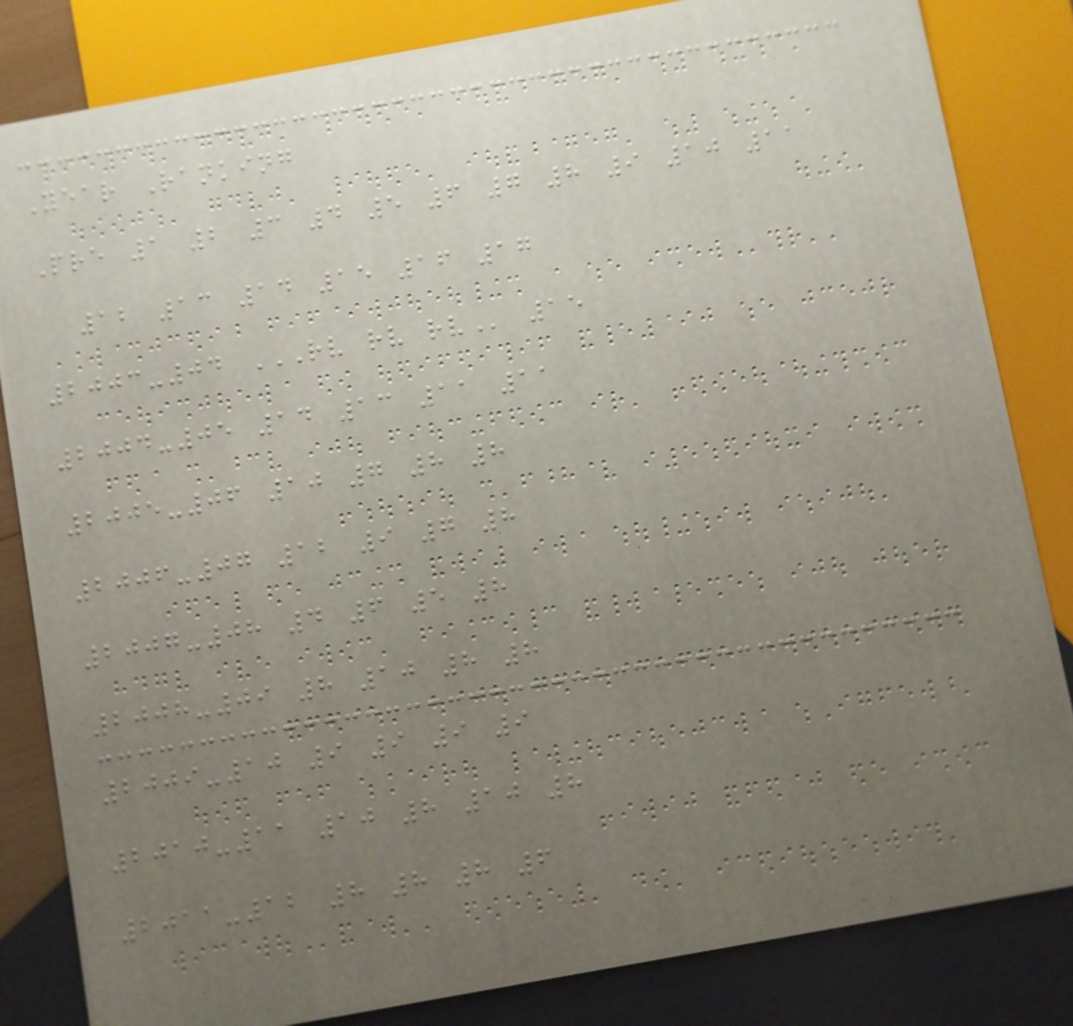Year Ranking
Pre 1 2 3 4 5 6 7 8 9 10 11
12 13 14 15 16 17
2003-04 RV RV RV 15
2004-05 14 13 11 11
2005-06 10 7 8 8
2006-07 12 9 7 8
2007-08 4 6 5 8
2008-09 8 10 8 8
2009-10 9 9 9 9
2010-11 10 8 10 8
2011-12 8 8 8 6
